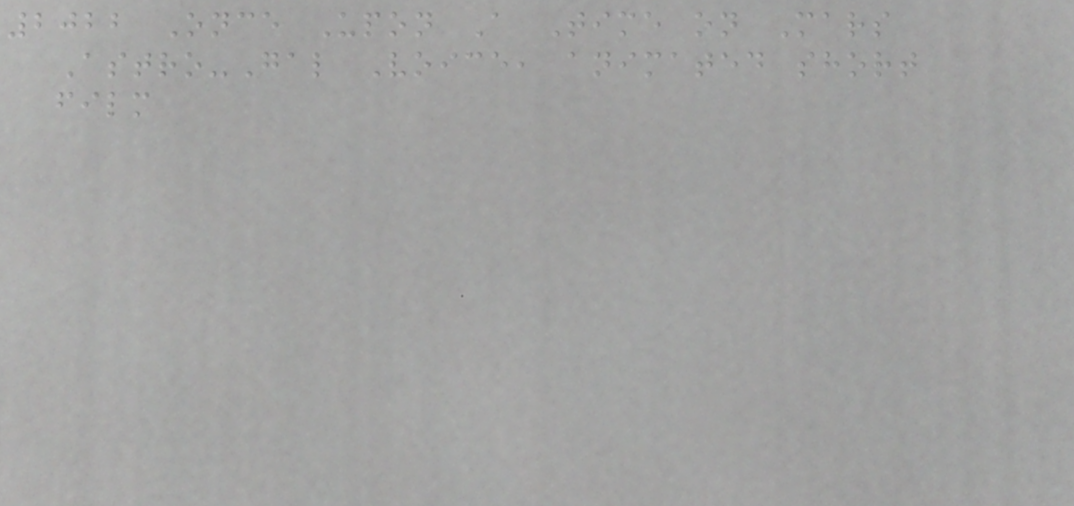2022 Once Upon A Time on Mars
Astro-Gal Voice, animated short
film
